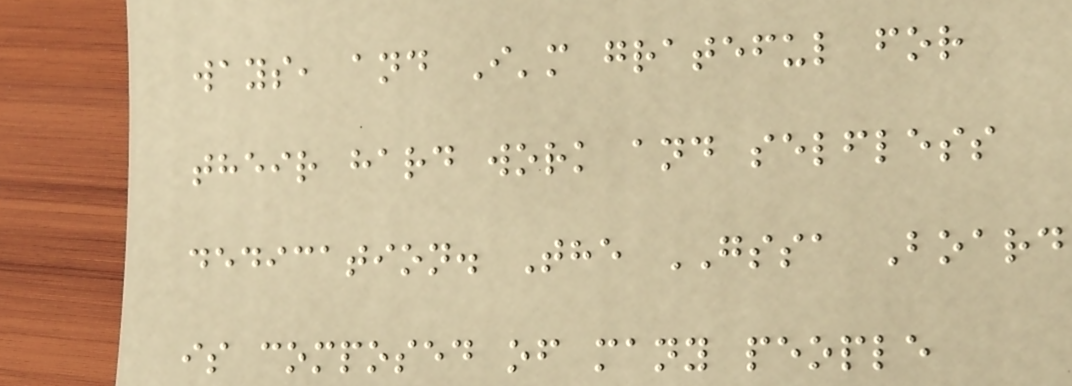ways, and I'm grateful for
their hard work and selfless
dedication. The GSSA Board
is composed of many people
